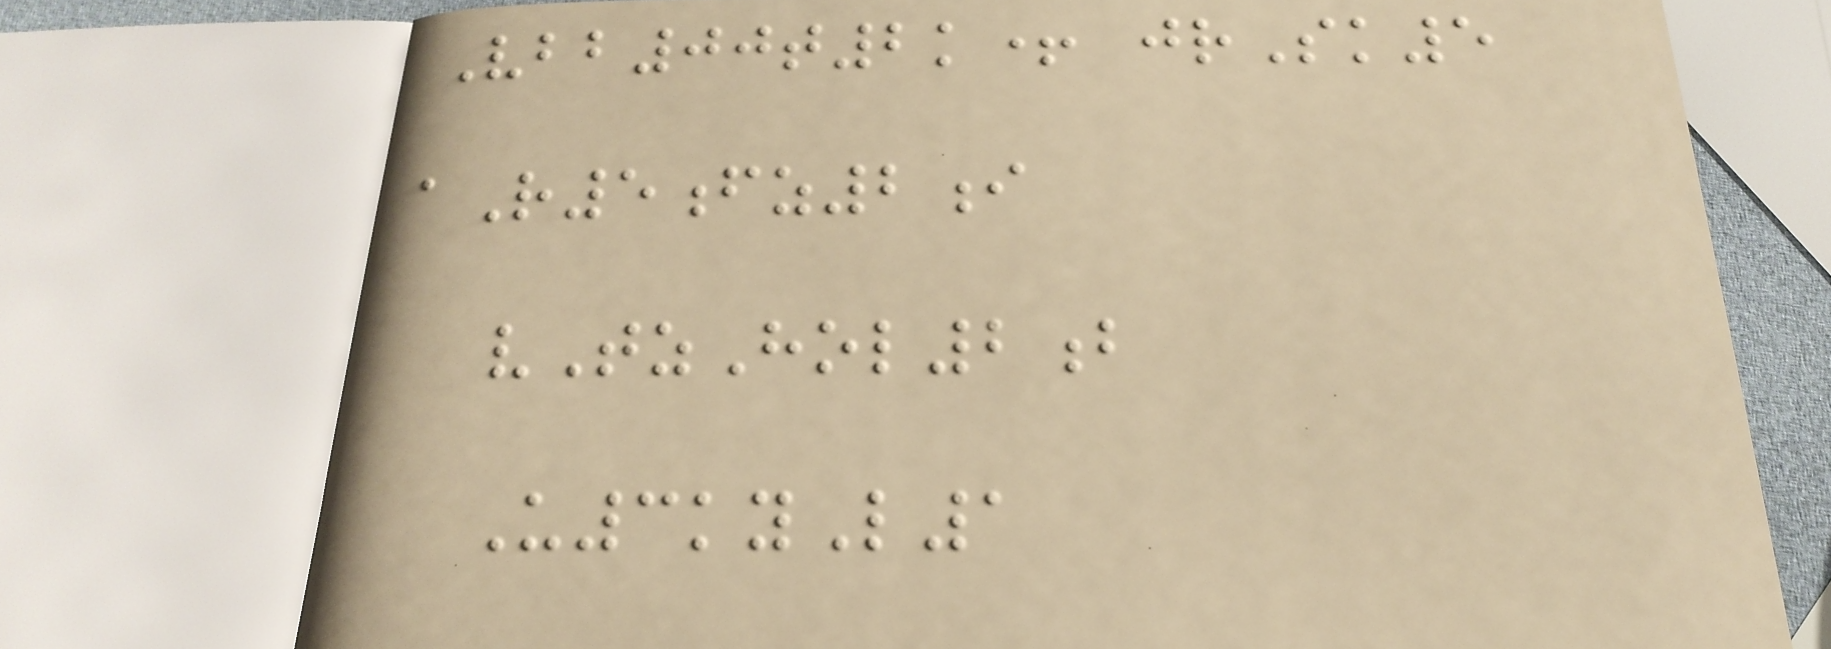Vbb00t2k+ jrSk5
aR5fz2i
vTzHol2b
U3kyL1
